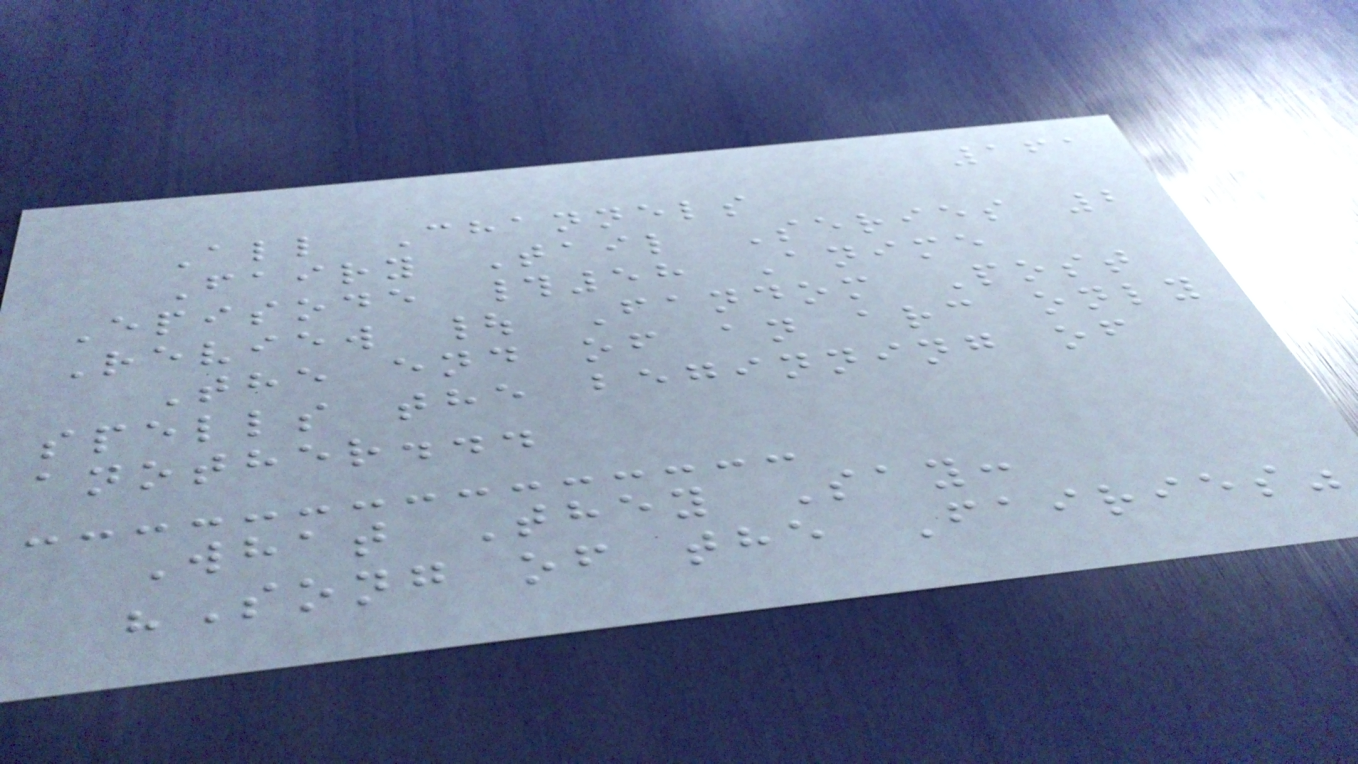161
All Channels
Fairy Tail Series 2
Episode #58 Anime
Review | Fandom Post
The end of an arc only
spells the beginning of
another...
What They Say:
"Song of the Fairies"
